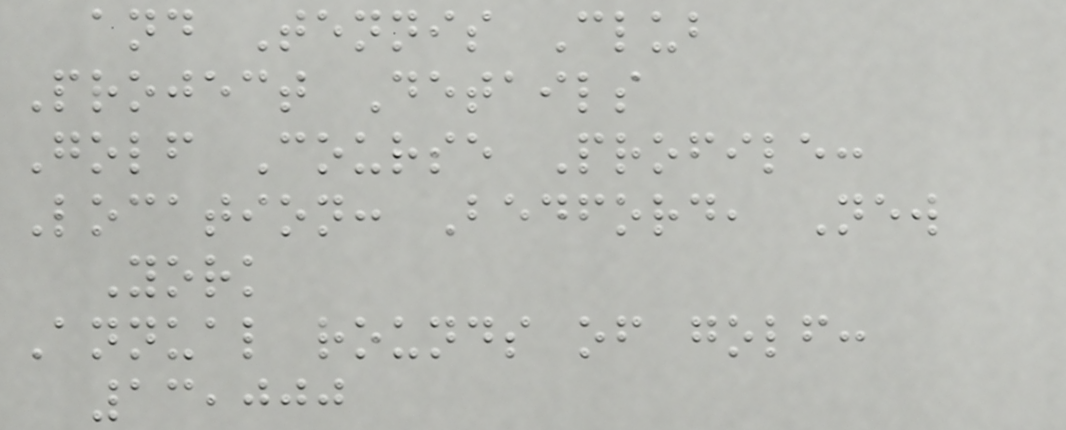and Tennis Club
Project Details
Golf Course Profile:
Location: Bedford, New
York
Annual rounds of golf:
13,000
